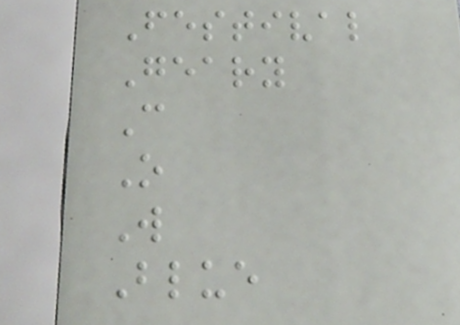Festival
Geary
C
O
W
Blue
